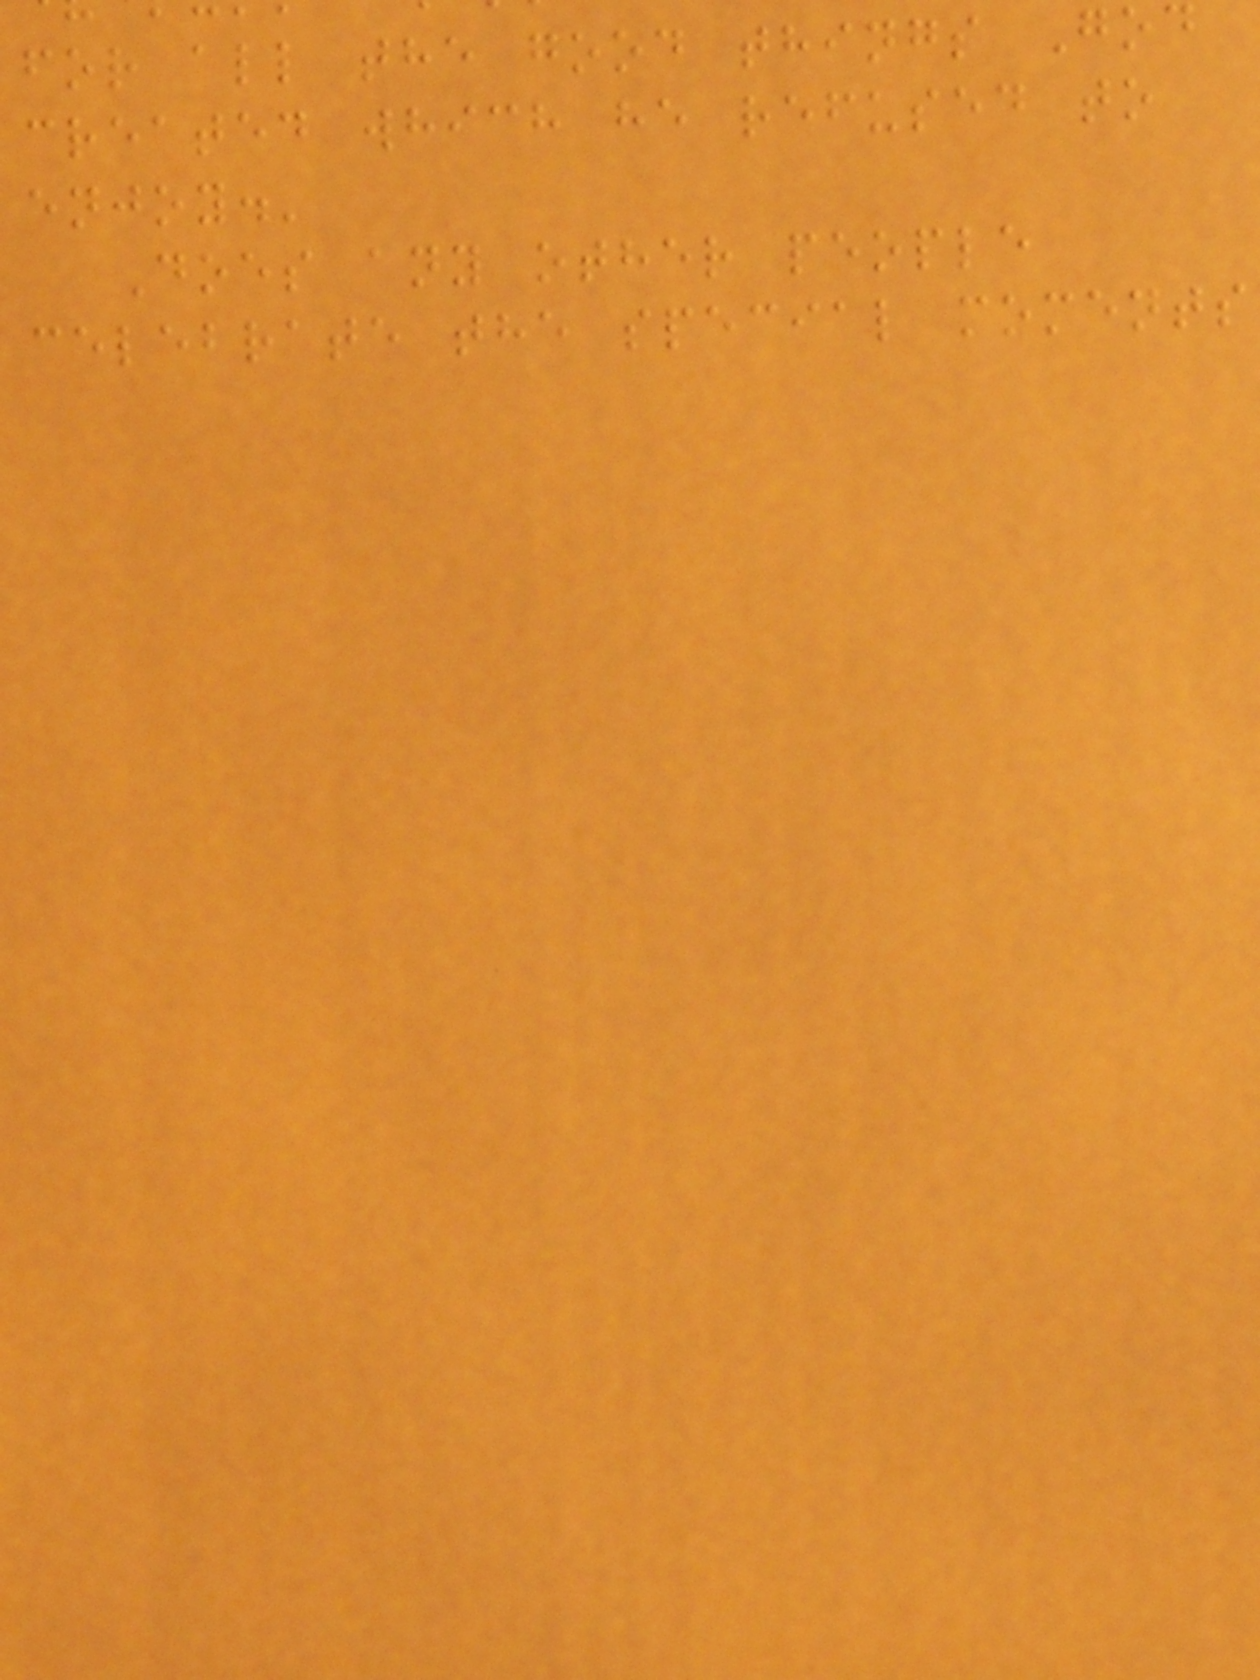for all the good things God
created which he refused to
enjoy.'
Does any other people
celebrate the special moments
